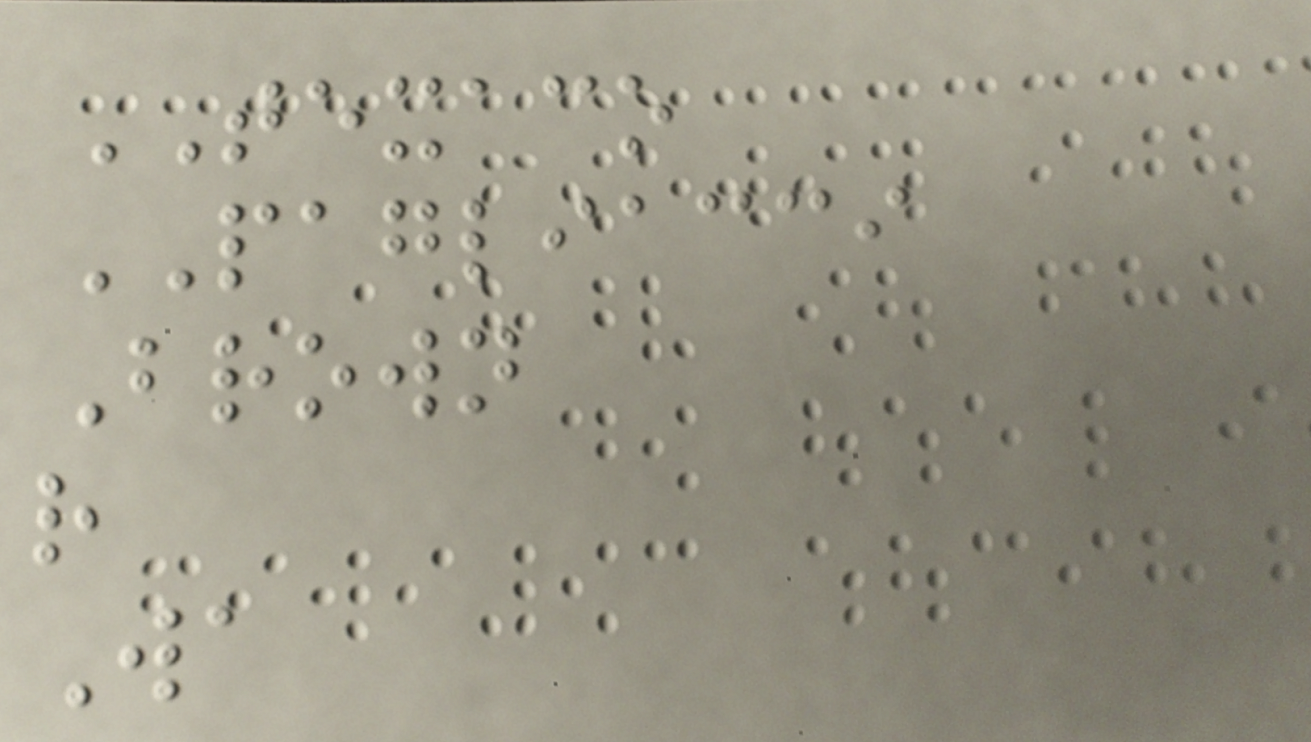TEXACO
PAGLIACCI
Brown
r
Wa
